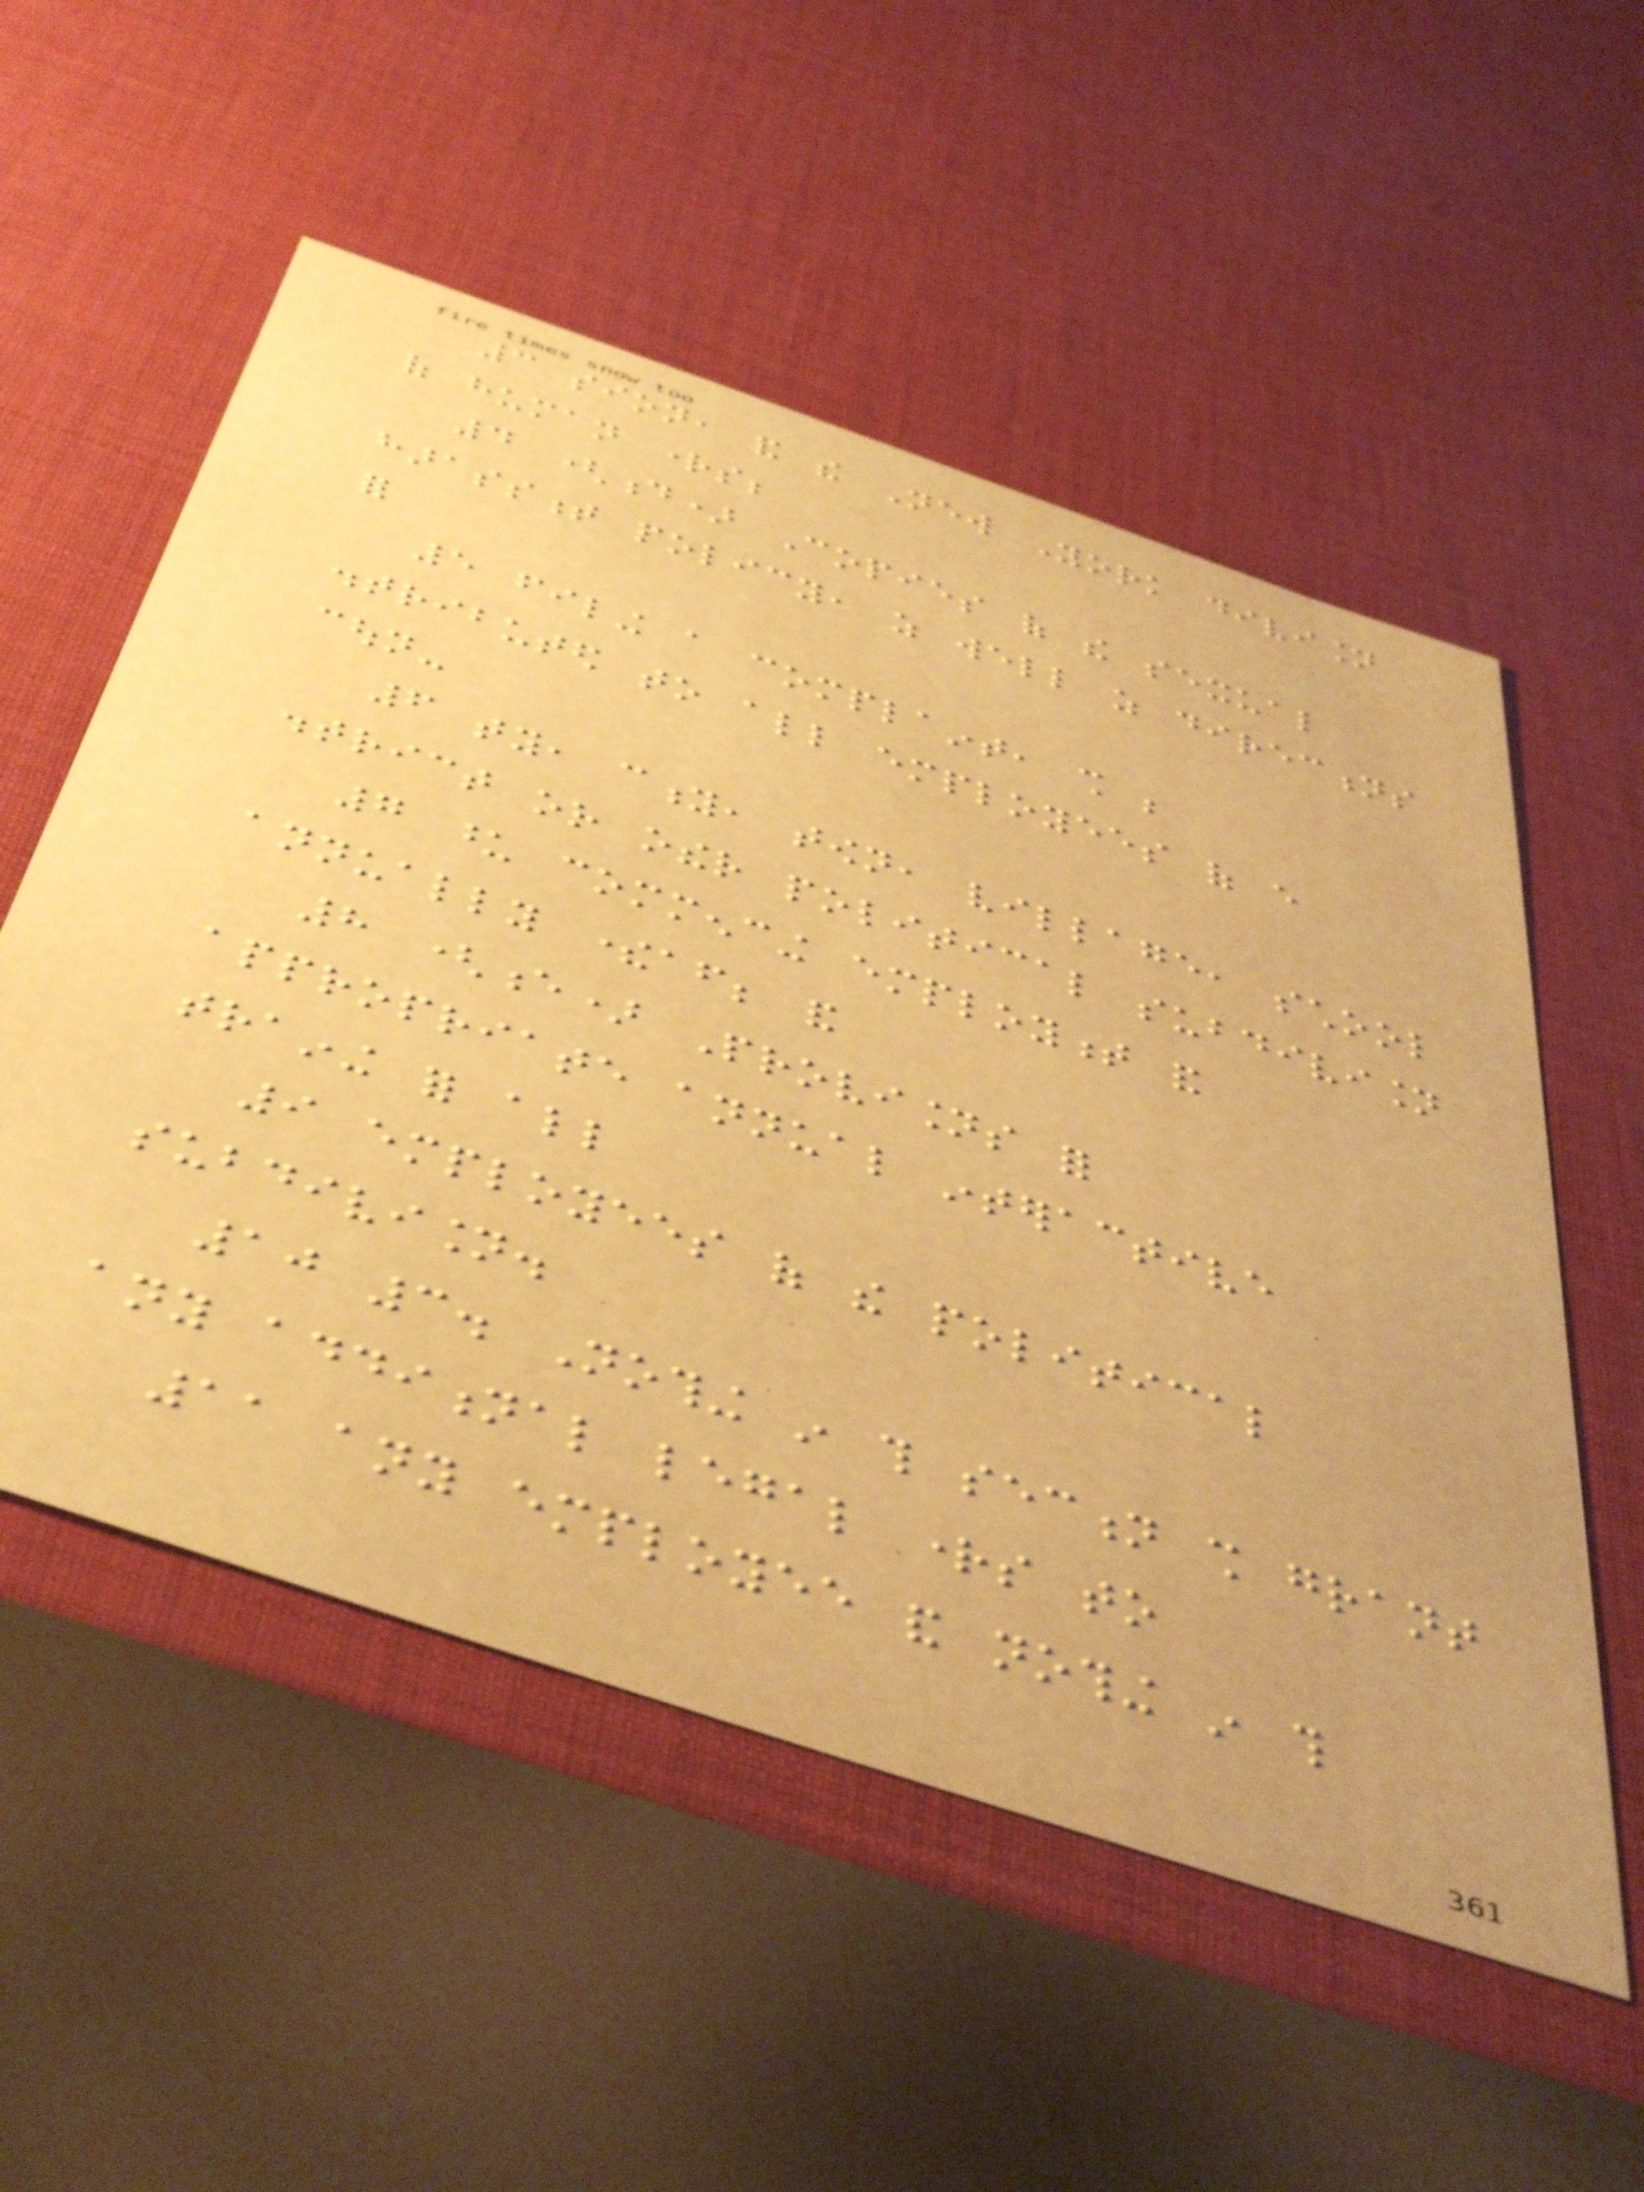3 sion, and the New York division
of human rights;
4 (d) Copies of the sexual
harassment policy, as well as directions
for
5 filing a complaint, shall be
distributed to all employees of every
coun-
6 ty, city, town, village, school
district or other political subdivision
7 upon commencing employment and
annually thereafter; and
8 (e) Provisions for
appropriate annual interactive
training for all
9 employees of the political
subdivision.
10 3. Nothing in this section shall grant
any additional legal rights to
11 any employee and nothing in this
